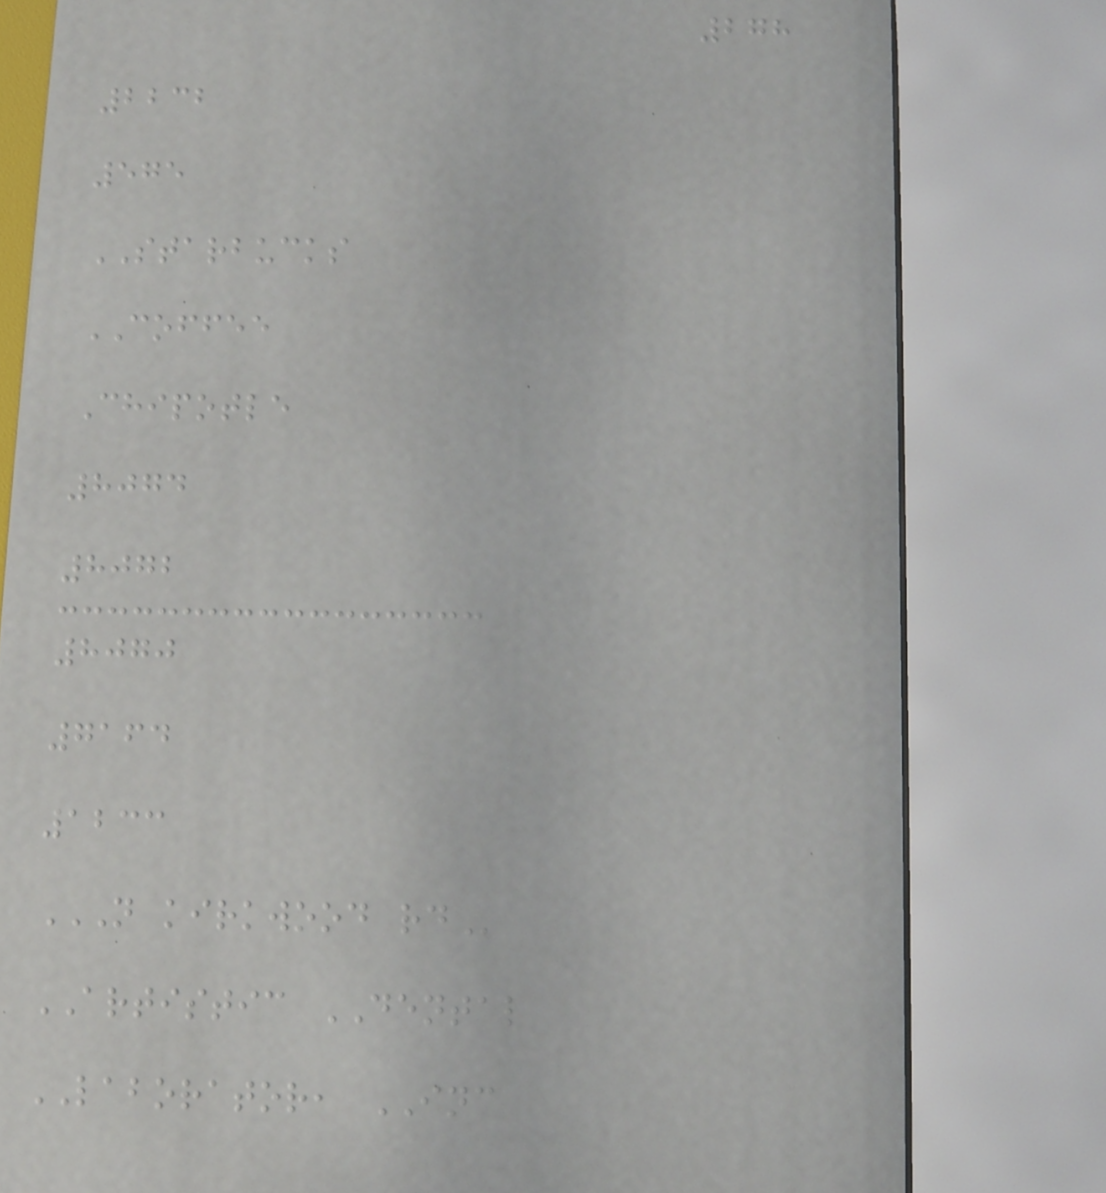278
2232
575
STARBUCKS
COFFEE
Chipotle
8074
8072
8070
7164
1233
N KIRKWOOD RD
ARTISTIC DENTAL
LABORATOR, INC
